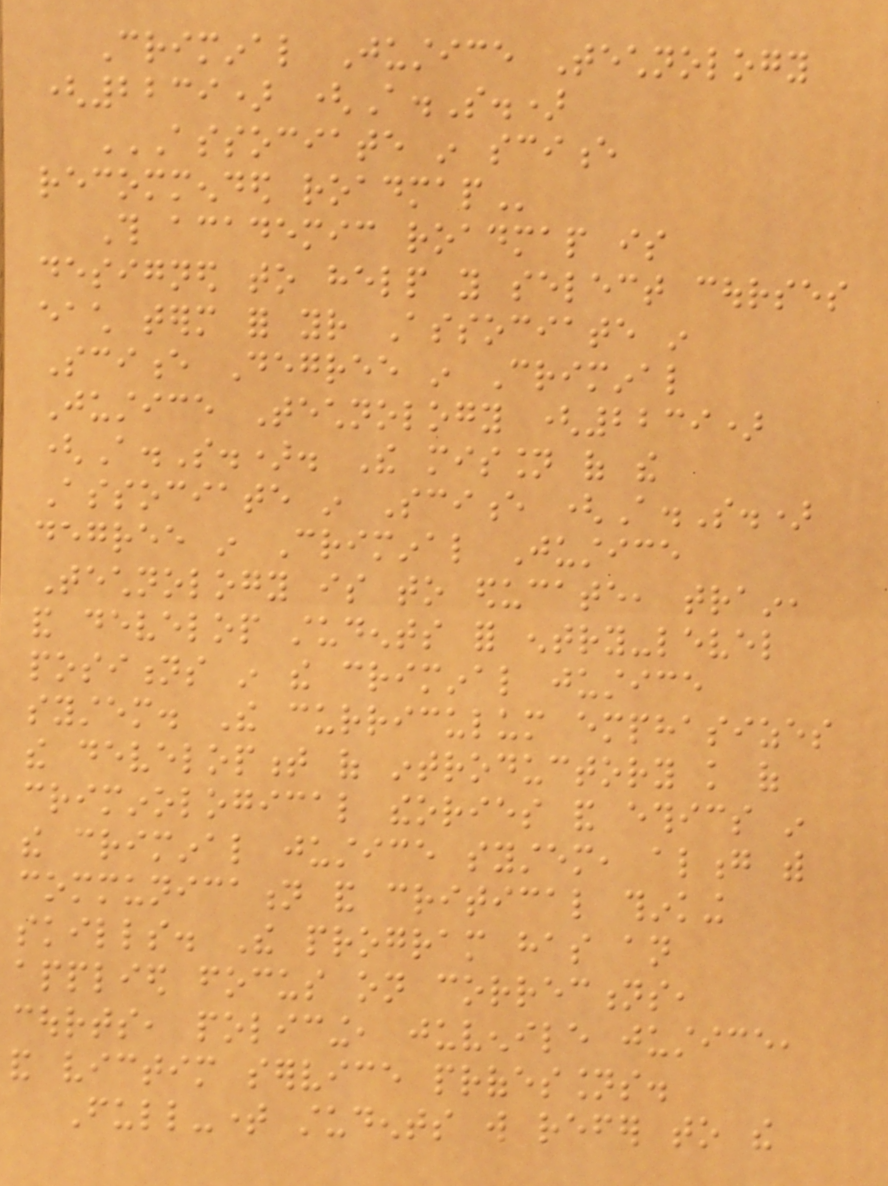Criminal Justice Technology
(2239) (A.S.)
ASSOCIATE IN SCIENCE
RECOMMENDED ROADMAP
This academic roadmap is
designed to help you select courses
each term for your Associate in
Science Degree in Criminal
Justice Technology (2239)
(A.S.). The mission of the
Associate in Science (A.S.)
degree in Criminal Justice
Technology is to educate, train,
and develop students for entry-level
positions in the criminal justice
system. The curriculum emphasizes
the development of introductory knowledge of
criminological theories and ethics in
the criminal justice system, along with
communication and critical thinking
skills. The program has an
applied focus on corrections,
courts, policing, juvenile justice,
and victim service professions.
Full-time students will refer to the
